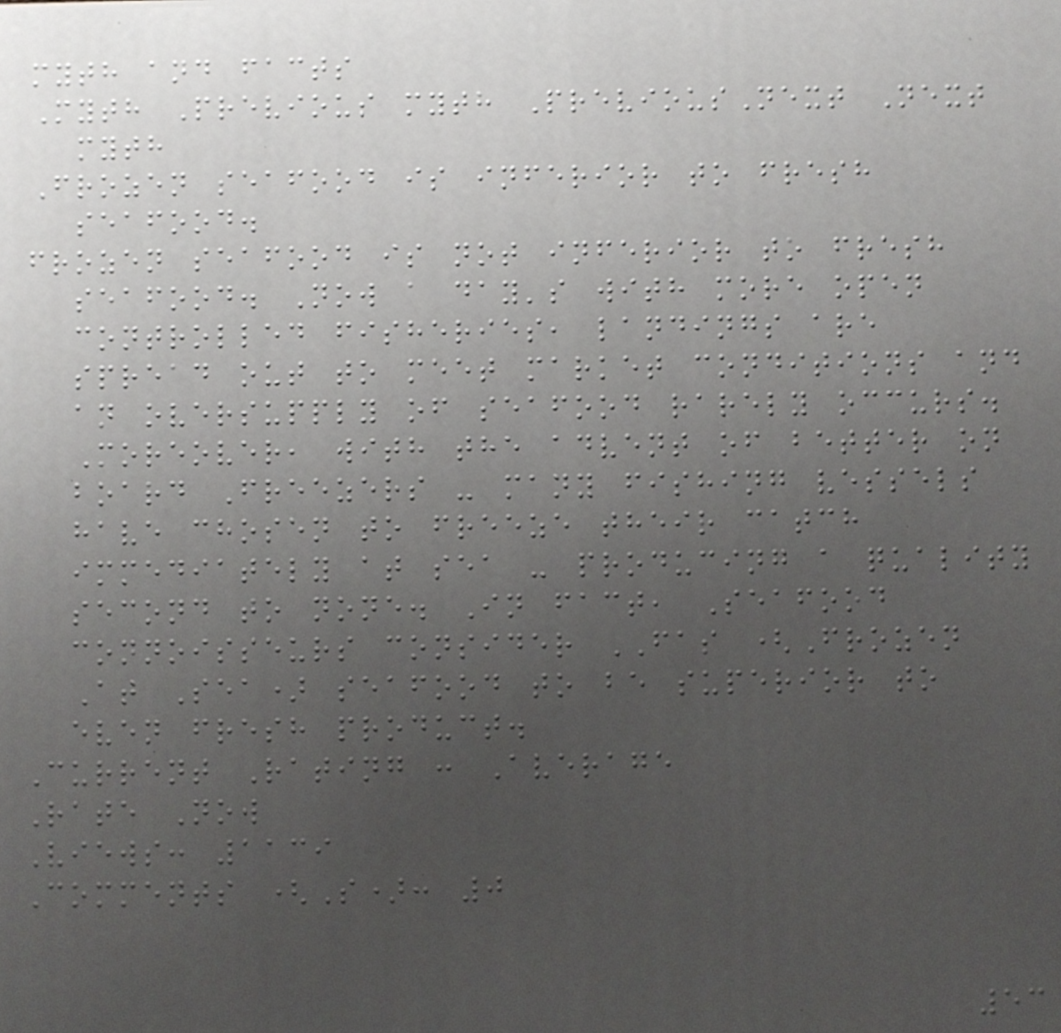myth and facts
Myth Previous myth PreviousNext Next
myth
Frozen seafood is inferior to fresh
seafood.
frozen seafood is not inferior to fresh
seafood. Now a day's with more open
controlled fisheries, landings are
spread out to meet market conditions and
an oversupply of seafood rarely occurs.
Moreover, with the advent of better on
board Freezers - many fishing vessels
have chosen to freeze their catch
immediately at sea - producing a quality
second to none. In fact, Seafood
connoisseurs consider FAS (Frozen
At Sea) seafood to be superior to
even fresh product.
Current Rating : Average
Rate Now
Views: 1139
Comments (S): 0
53
